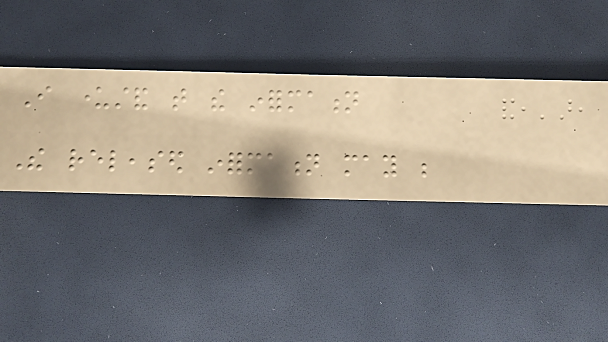I understand that the information
The released information may be
